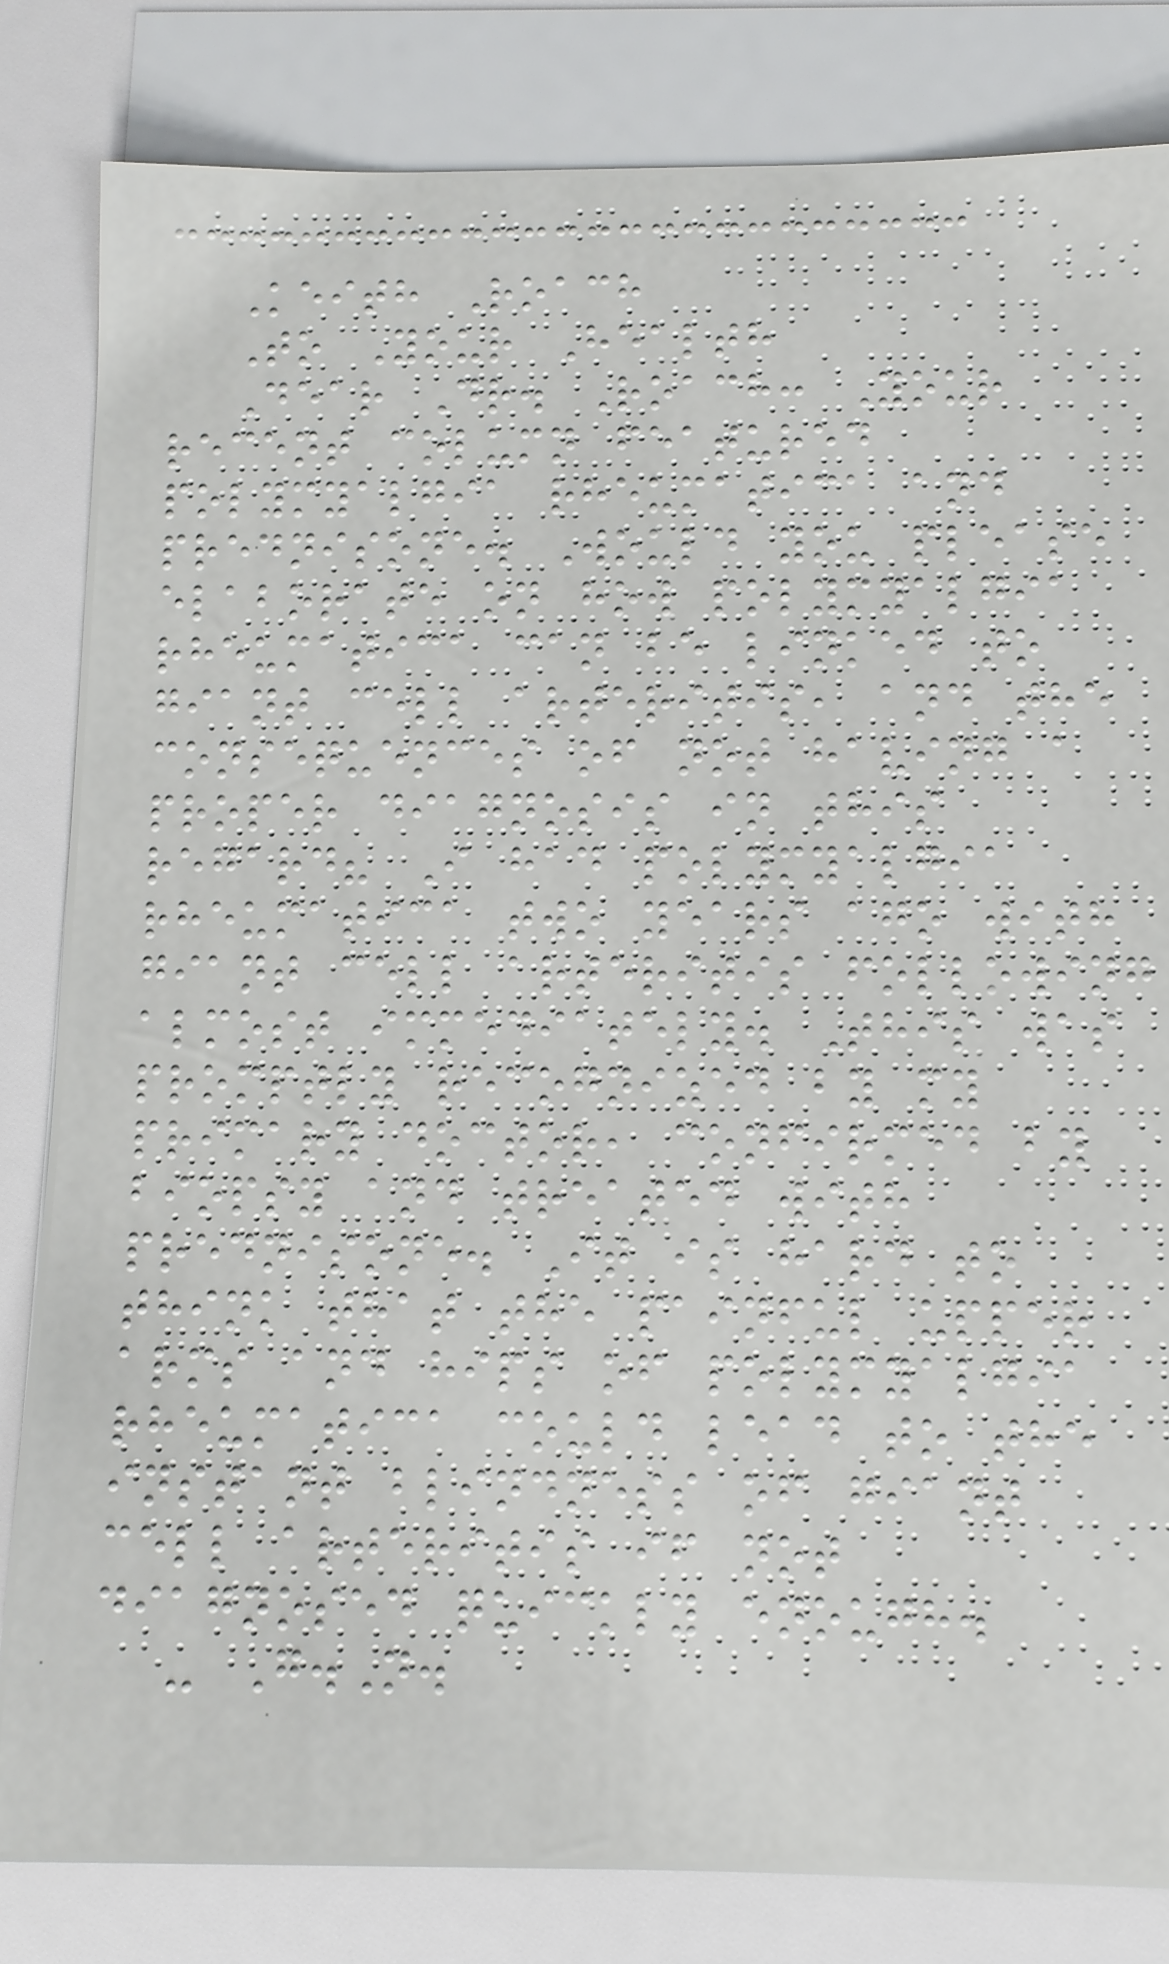Keith Roach
To Your Health
Dear Dr. Roach: Your
recent column featured
polymyalgia rheumatica and
prednisone. Would you please
elaborate on how polymyalgia
rheumatica can be linked to
giant cell arteritis, and the
consequences of not having a
proper diagnosis in this
regard? I had polymyalgia
rheumatica two years ago with
giant cell arteritis following
almost immediately. This was
promptly recognized by my
primary doctor, confirmed by
biopsy and treated with
prednisone. It is hard to
think that the painful upper
arms and hips of polymyalgia
rheumatica could lead to the
instant blindness of giant
cell arteritis if not
diagnosed quickly enough.
- G.N.
